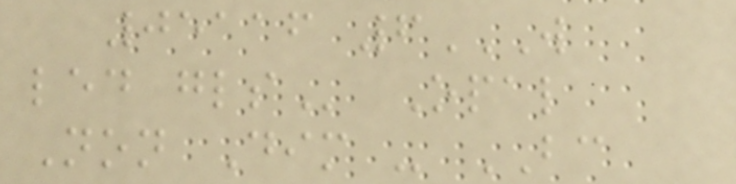05116 6W
LED GLS Opal
Non Dim - BC
